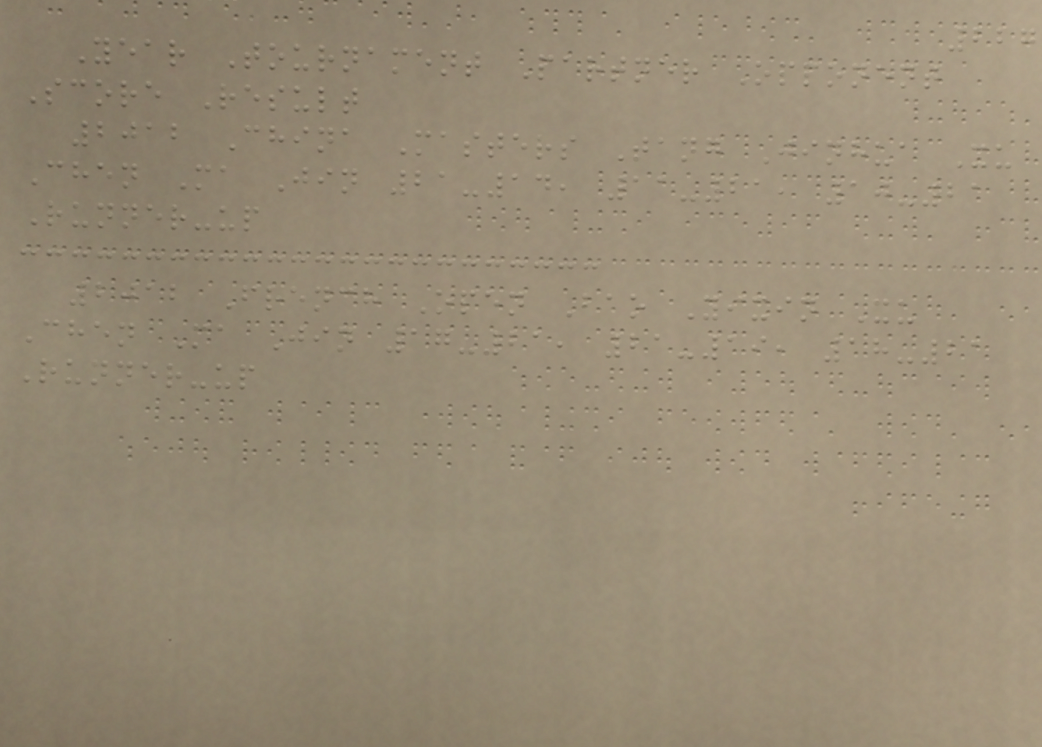227
Year Tournament Partner Opponent
Score Result
2012 China Masters Tang Jinhua Xu
Chen Ma Jin 21-14, 11-21, 10-21
Runner-up
2012 French Open Bao Yixin Xu
Chen Ma Jin 17-21, 21-19, 18-21
Runner-up
